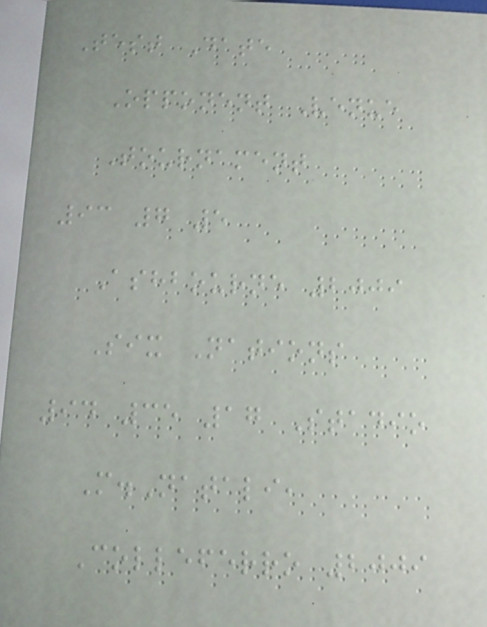Test Date
Opponent Venue
Tournament
93 7 5
Ashbourne 2009
Six Nations
94 35 17 Stadio
M.Natali,
Colleferro 2009
